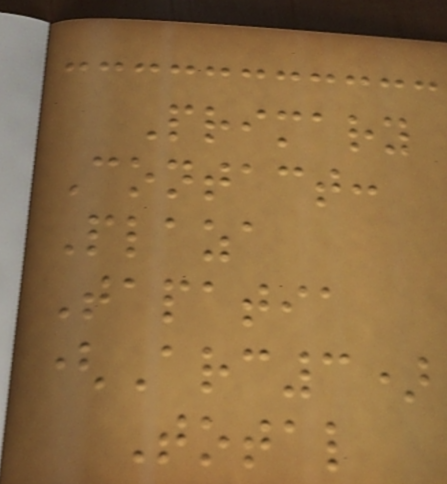Primary
Contact:
Plaza
Tapatia
(Arc3)
Total
